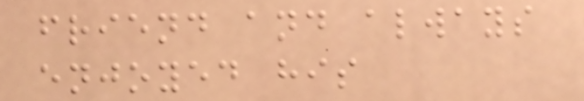friend and always
enjoyed his
